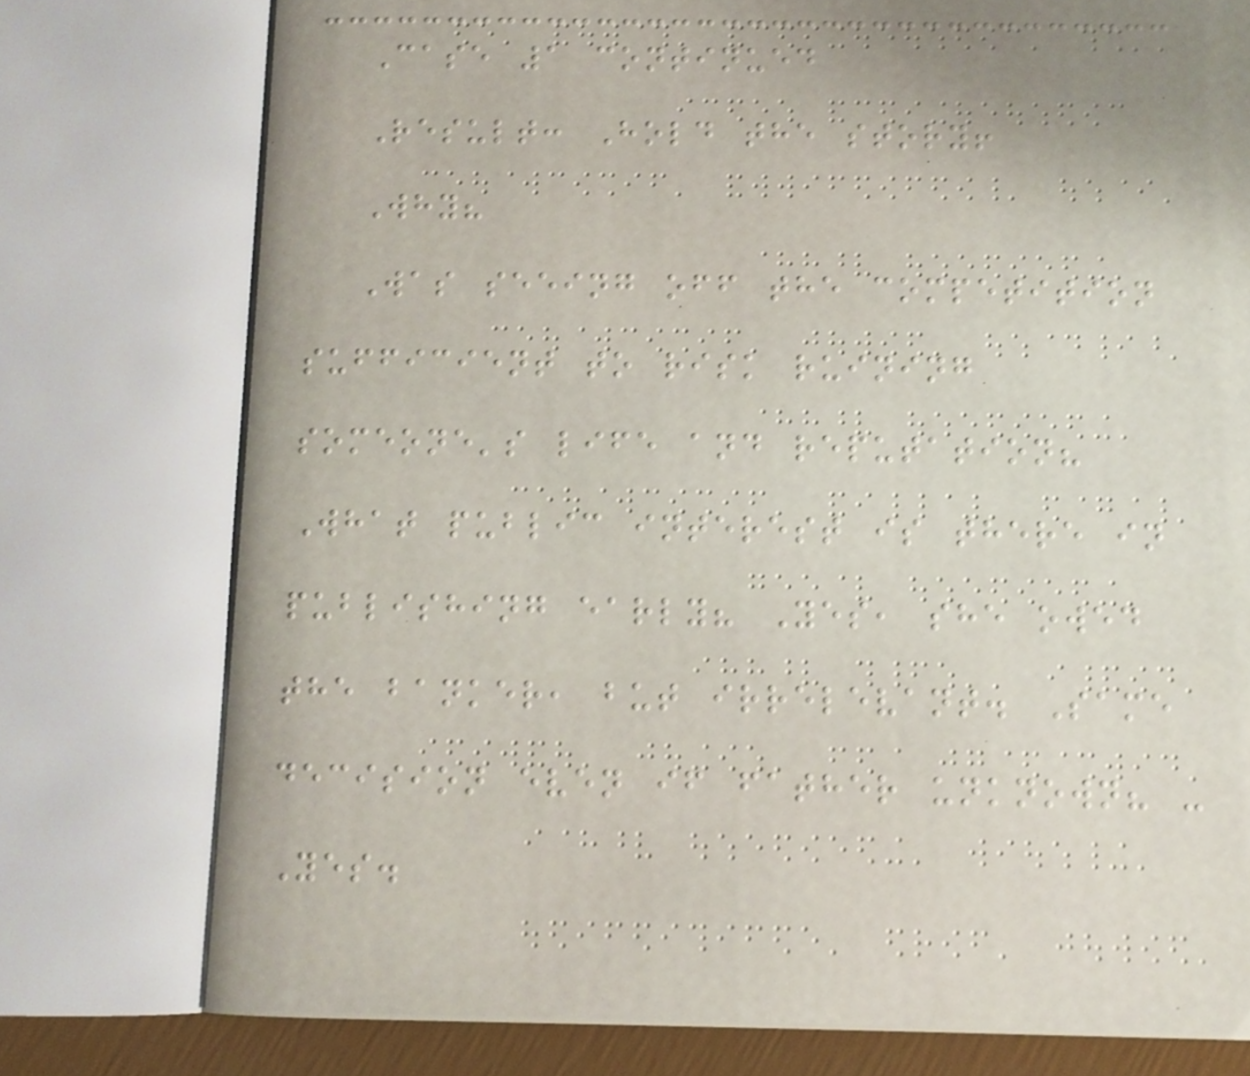Case 1 continued
Result: Hold the story!
Why?
Was seeing off the competition
sufficient to risk ruining
someone's life and reputation?
What public interest is there in
publishing early? Yes, she owed
the banker, but irrelevant. Same
decision even if father unknown? -
Yes.
